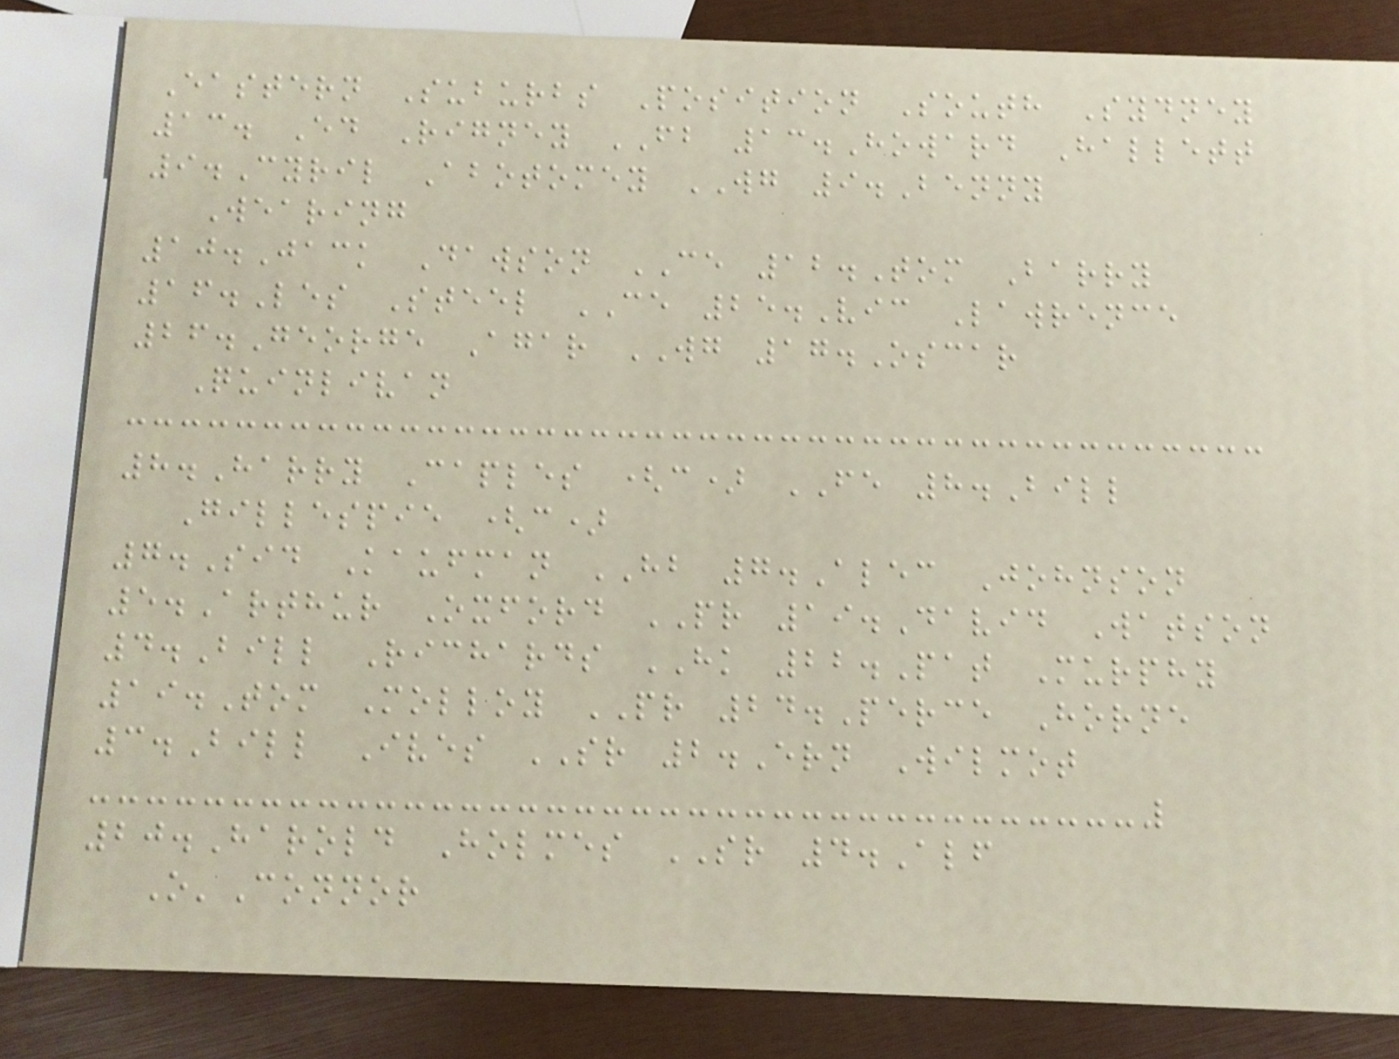Eastern Suburbs Position South Sydney
13. Ed Rigney FB 13.Howard Hallett
9.Cyril Abotomey WG 9.Benny
Wearing
10.Jack Dawson CE 12.Tom Barry
16.Les Steel CE 25.Vic Lawrence
26.George Agar WG 17.Oscar
Quinlivan
8.Harry Caples (c) FE 8.Bill
Gillespie (c)
7.Sid Kaufman HB 7.Alec Johnson
5.Arthur Oxford PR 19.David Watson
4.Bill Richards HK 22.Pat Murphy
19.Tom Molloy PR 24.Perce Horne
3.Bill Ives SR 2.Ern Wilmot
20.Harold Holmes SR 4.Alf
O'Connor
